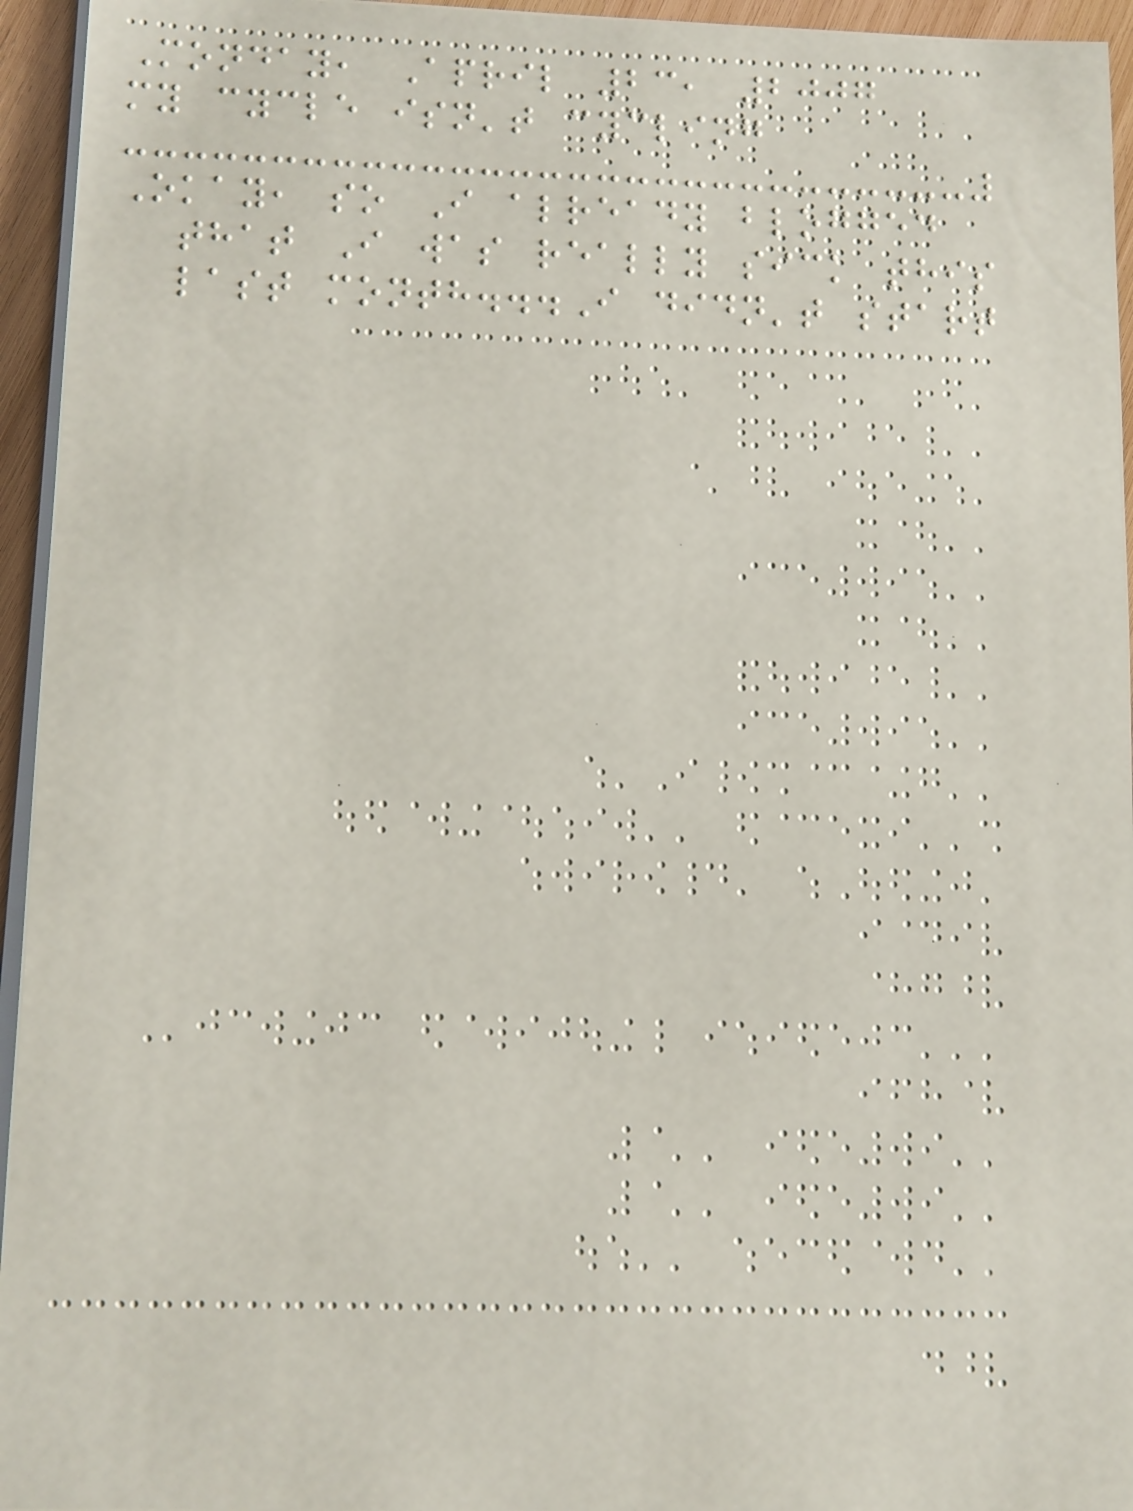Monday, April 23, 2007
my cycle isn't cycling
Okay, so I already blogged
that I was really sick this
last month...I didn't start
